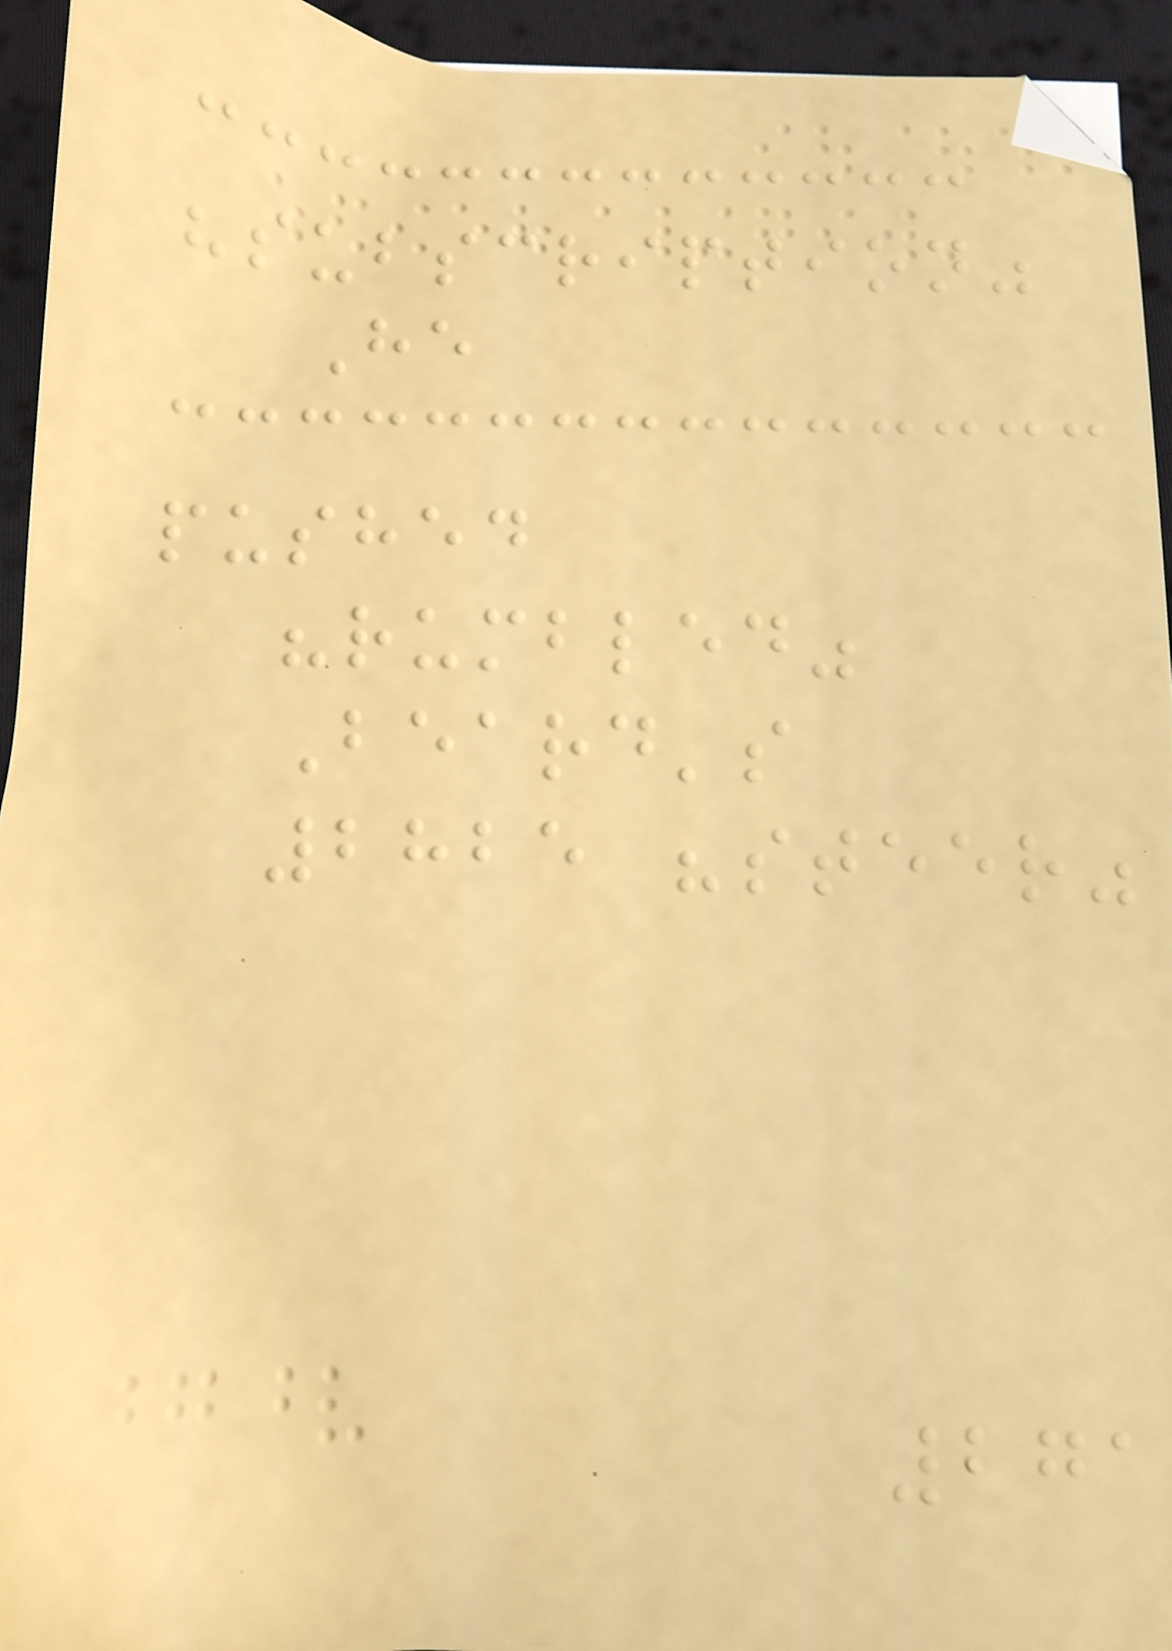"subscription"
He
pushed
"rumbled"
Beard's
2825 "steer"
271
